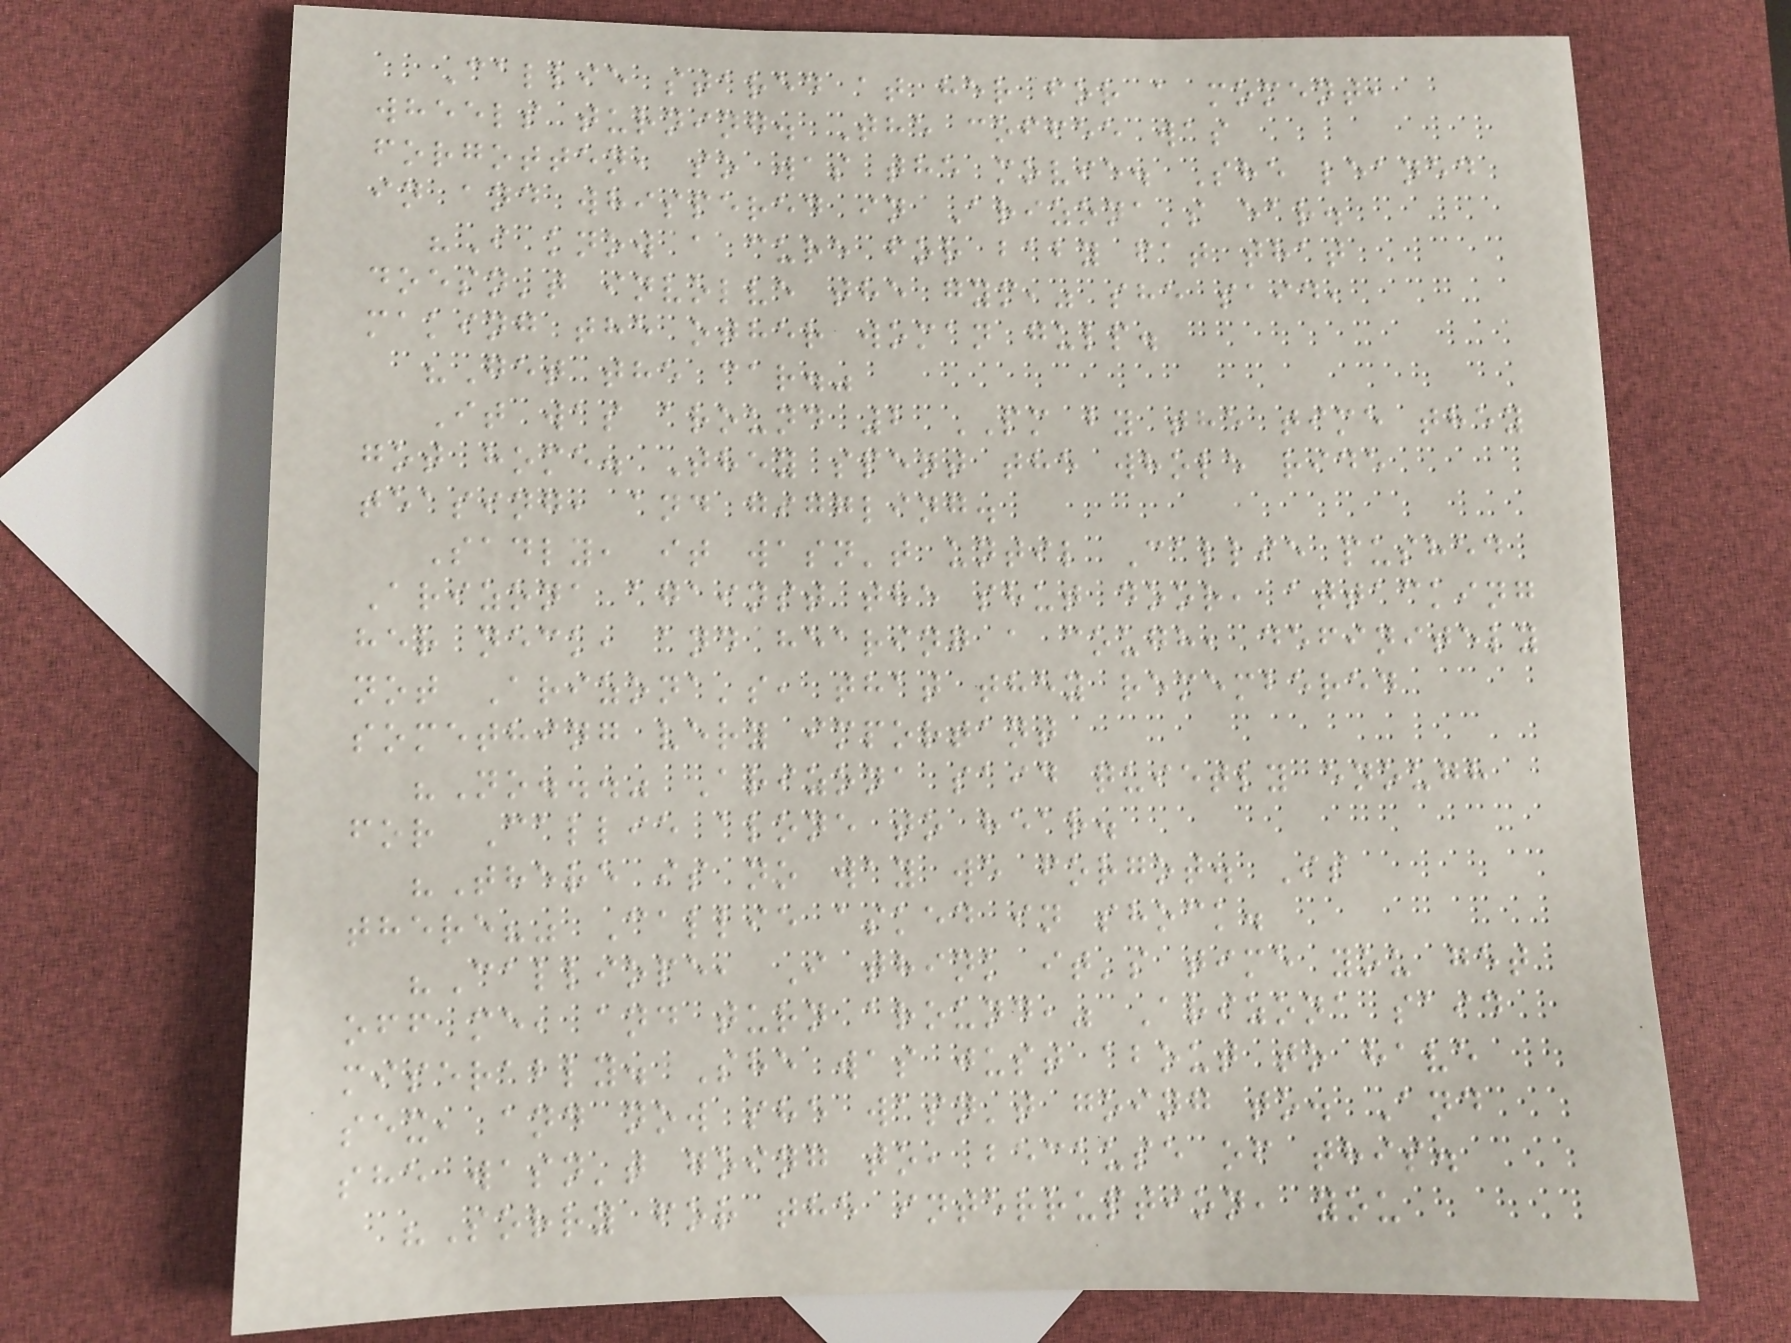Callie stared at her for a moment,
wheels turning. The coffee was
forgotten, so was the movie. She leaned
in and whispered in Arizona's ear.
"I know a cure for baby fat that
doesn't involve the gym," she said,
making the other woman gulp.
"Get the car."
It was around 2 PM by the time they
got home. They spent the whole ride
teasing, and giggling.
Sadly, it wasn't until Callie pushed
Arizona against the shut door, attacking
her neck, and hearing a cough, definitely
not Arizona's, that they remembered
something very important
"No..." Arizona said quietly enough
for Callie alone to hear.
"There is no way we forgot. Is
there?" Callie asked in shock.
"Calliope, I think it's time you get
off me, and turn around," Arizona said
miserably. She was just about to have
sex, and now she wasn't going to. And
she wasn't going to, because of this.
"Sorry for the interruption, you
